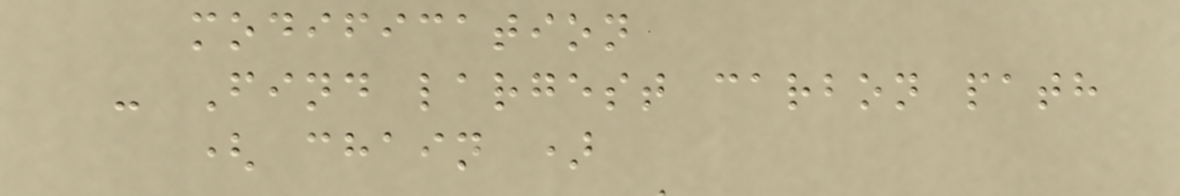modification
- Find largest carbon path
( chain )
